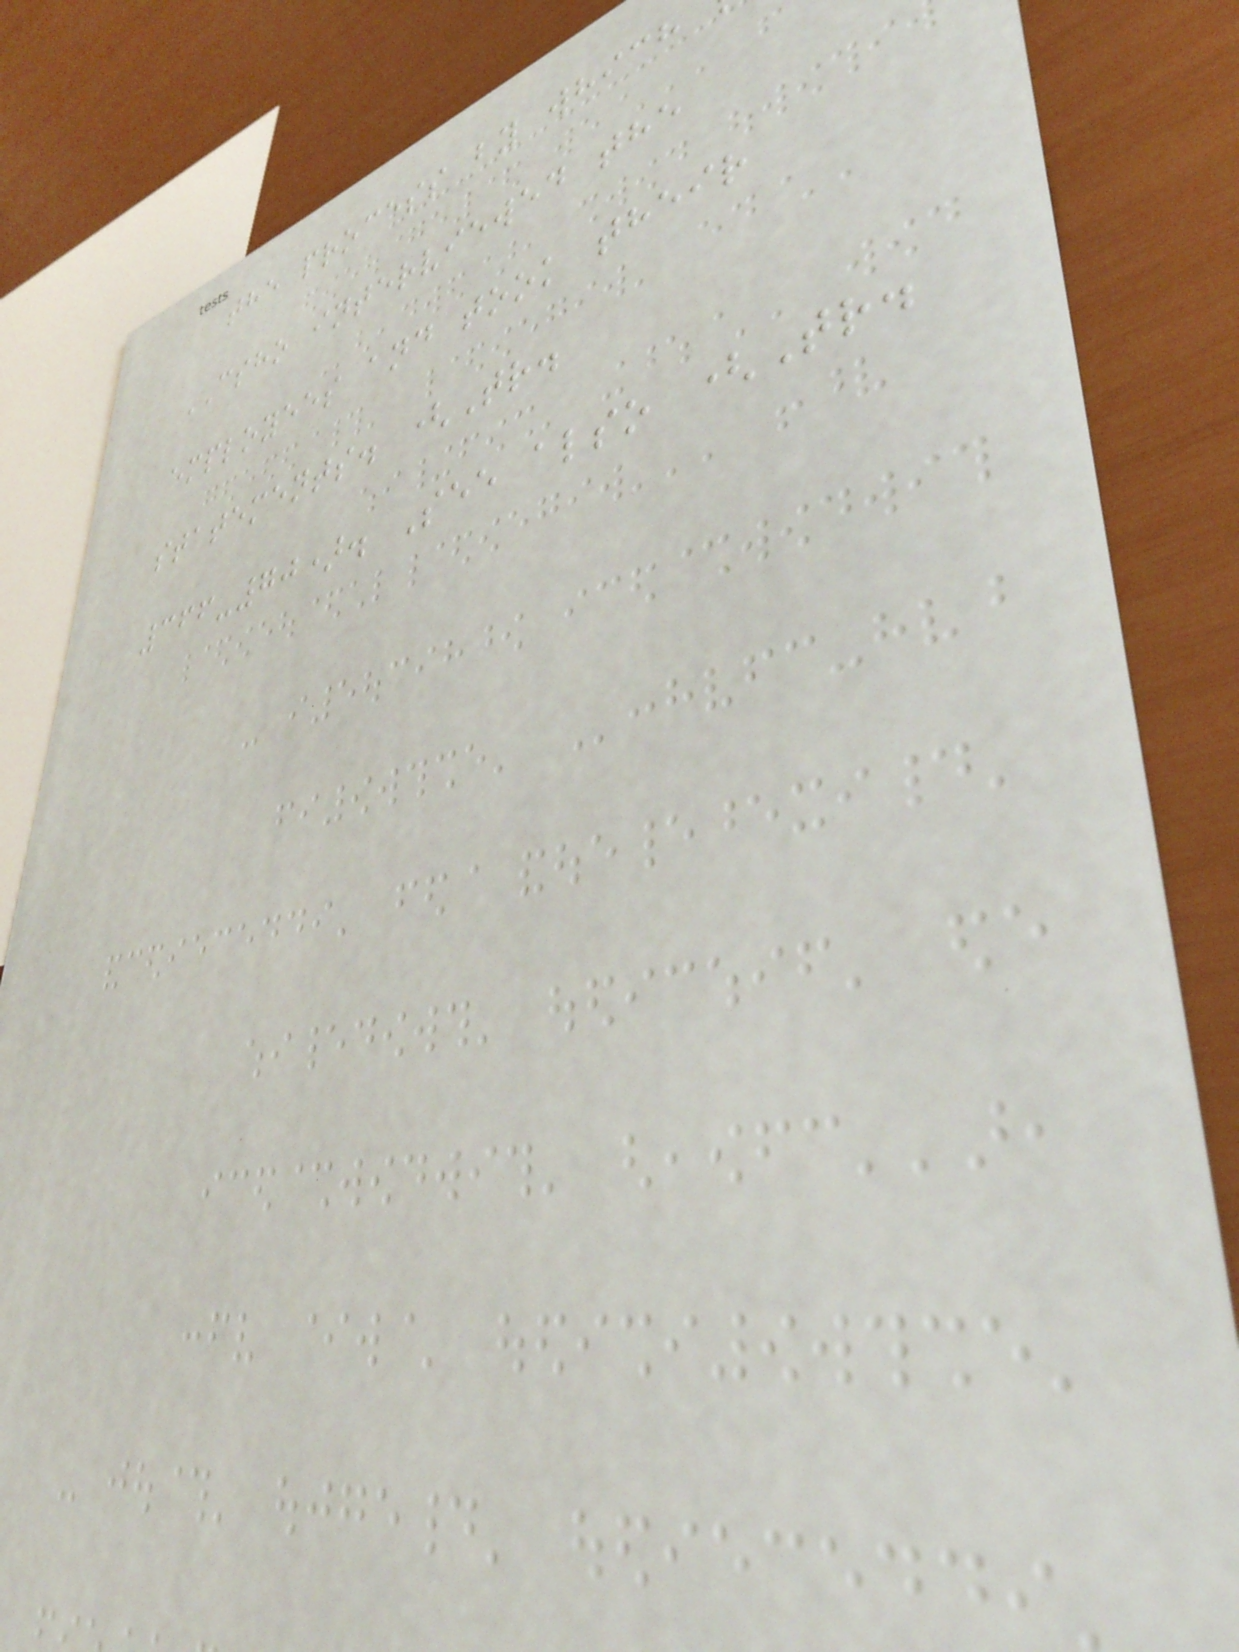the process by which
CSHO interviewed the
employees and took their
statements. (Tr.
366-70). See also (Tr.
